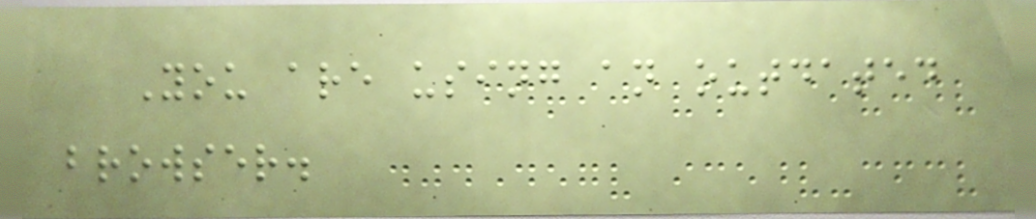You are using an outdated
browser.
